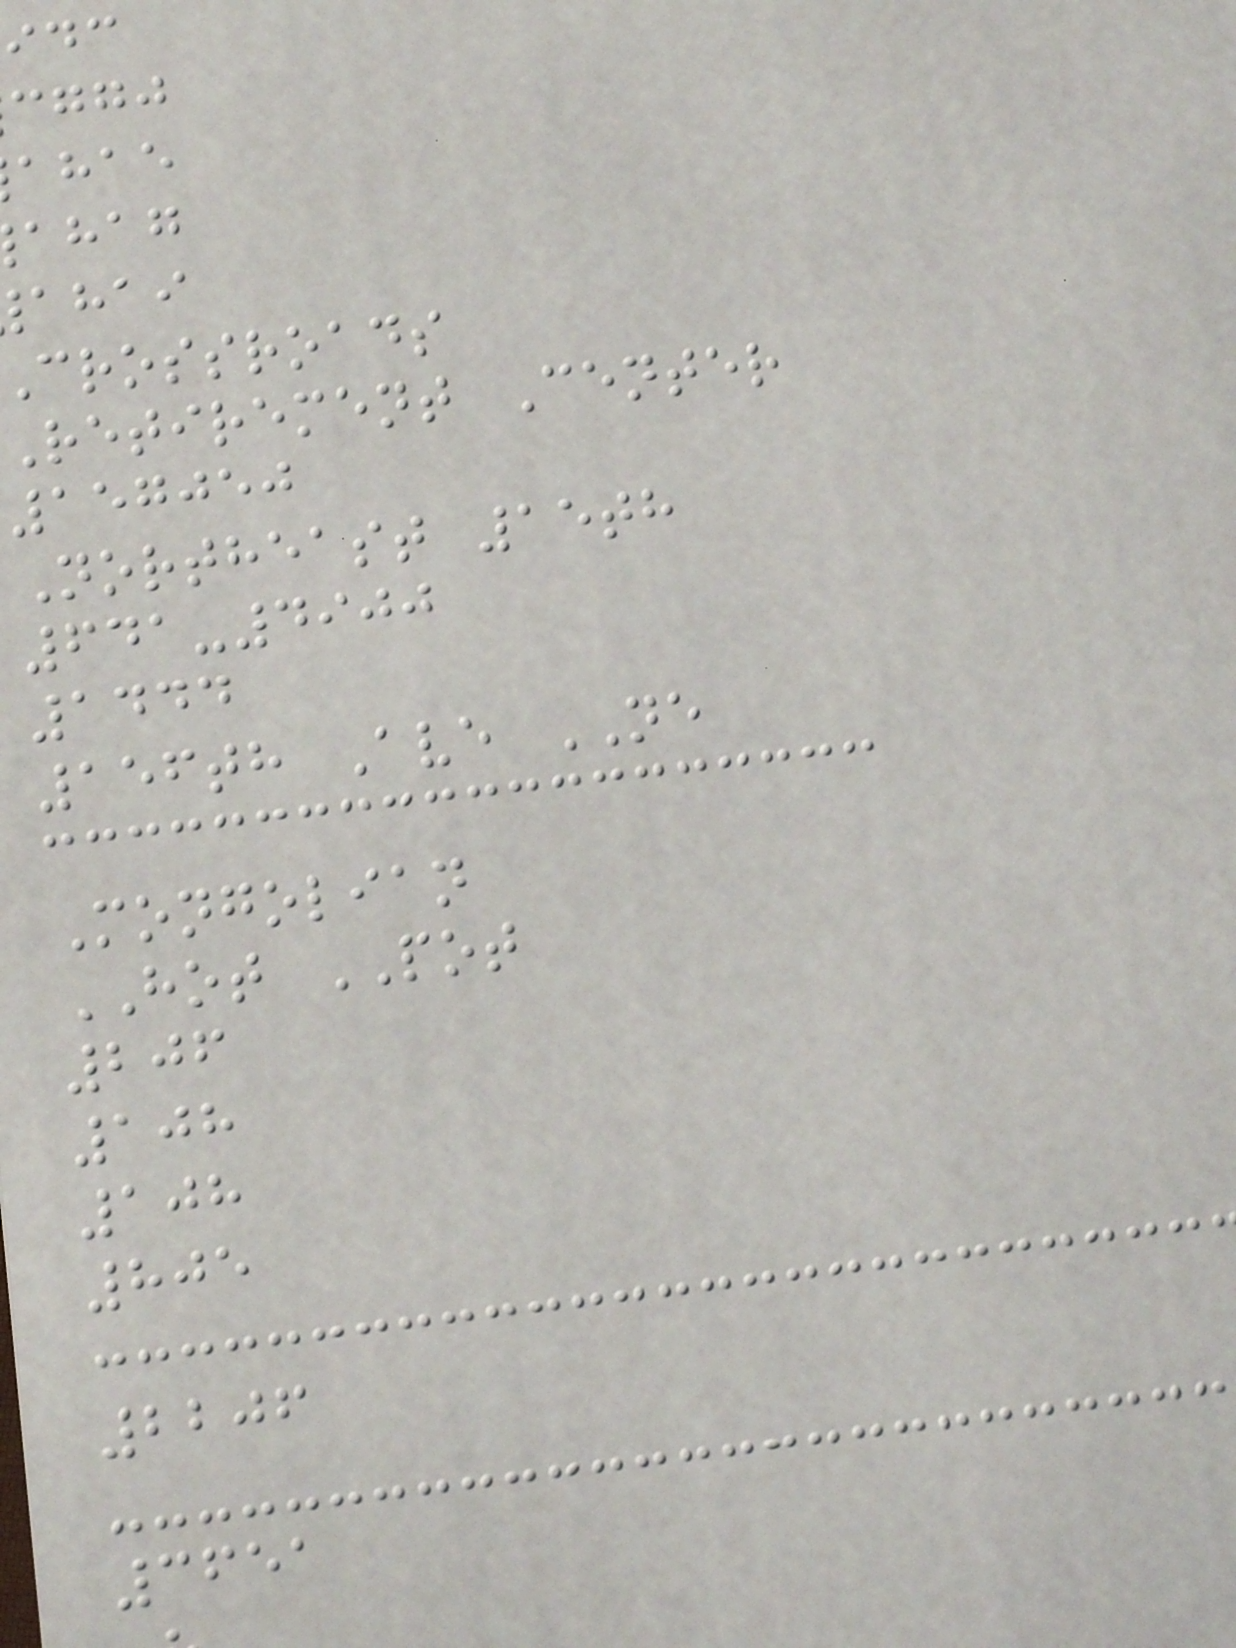cggj
ahae
ahag
ahai
crossroads
Retirement Center
157050
Northeast 15th
641-4900
1444
156th Ave NE
Mongolian
HOT POT
206
108
108
805
2206
3651
